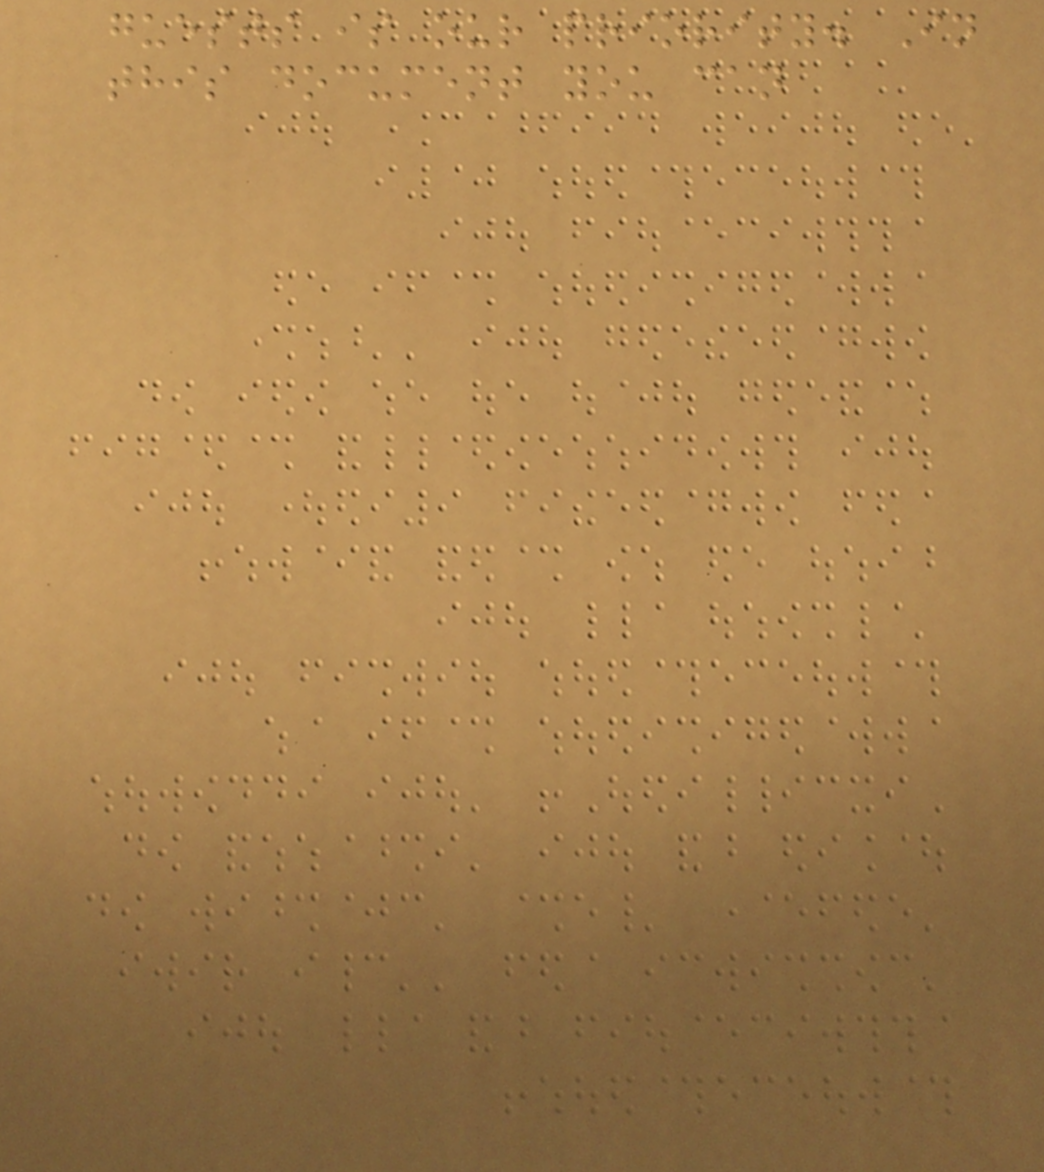guests is our priority. In
this document you can
